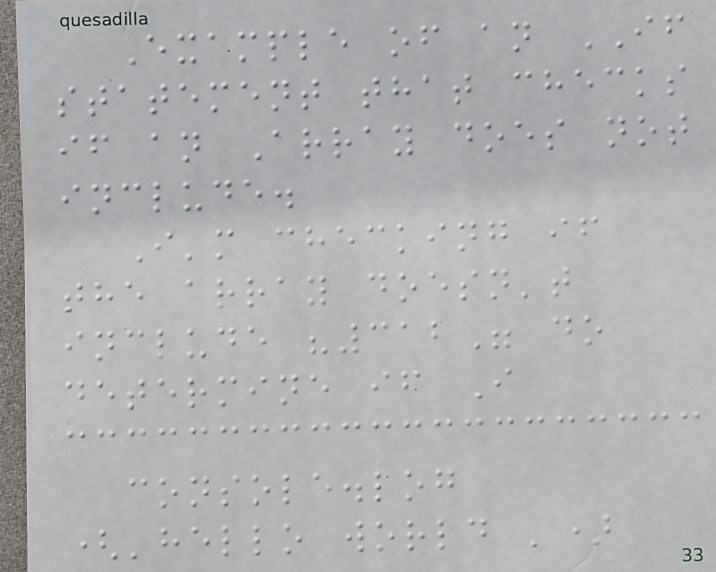Example of an IF
statement that checks
if an Array does not
include.
I'm checking if
the array doesn't
include "312" do
determine if I
console.log
('hello world ')
